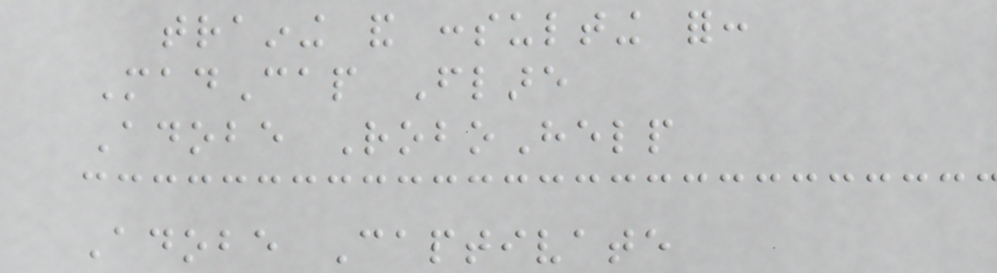training and consulting for:
MadCap Flare
Adobe RoboHelp
Adobe Captivate
